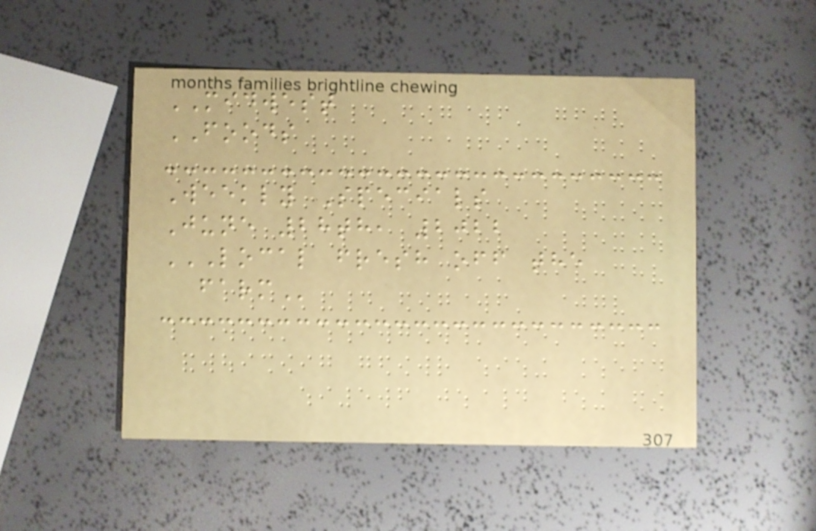MIDWEST
FOODS
Weekly Specials
June 28th, 2022
LOCAL FRESH OFF THE
FARM
